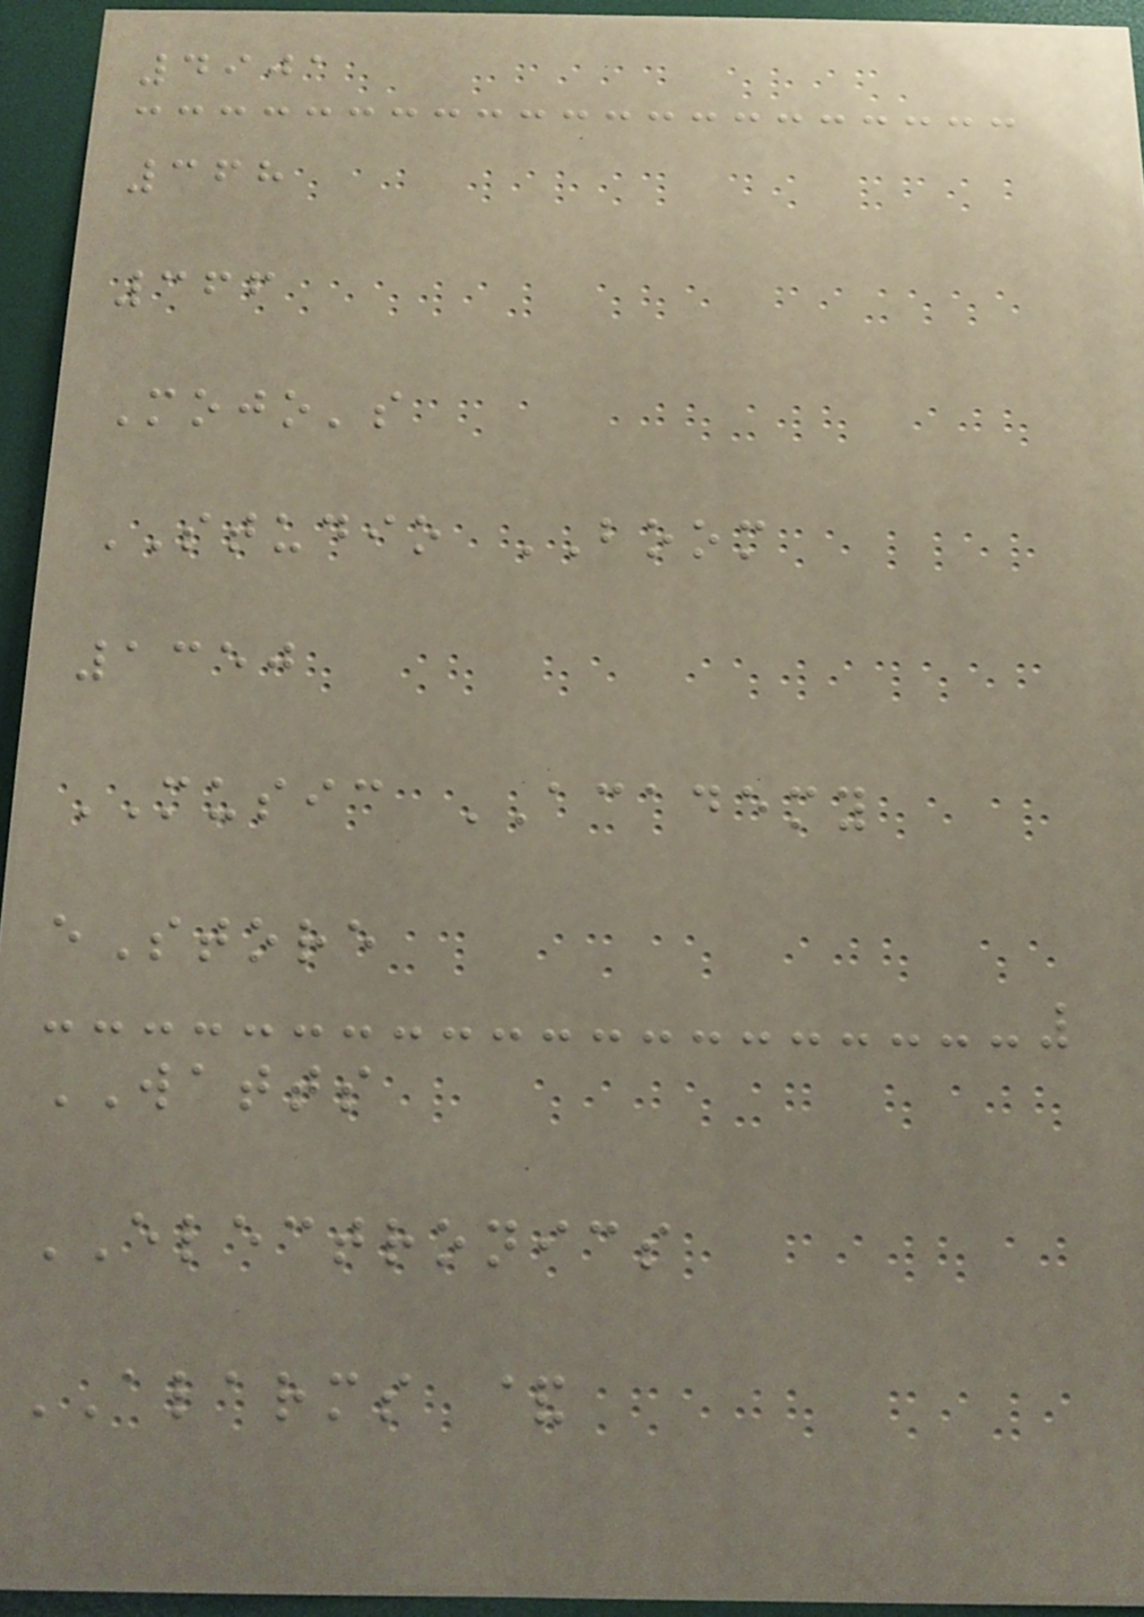4901
368
366
Mojo's
STUDIO BOOM
1350
MUSIC ACADEMY
eStore
WATTS
ELECTRONICS
ALARMS &
